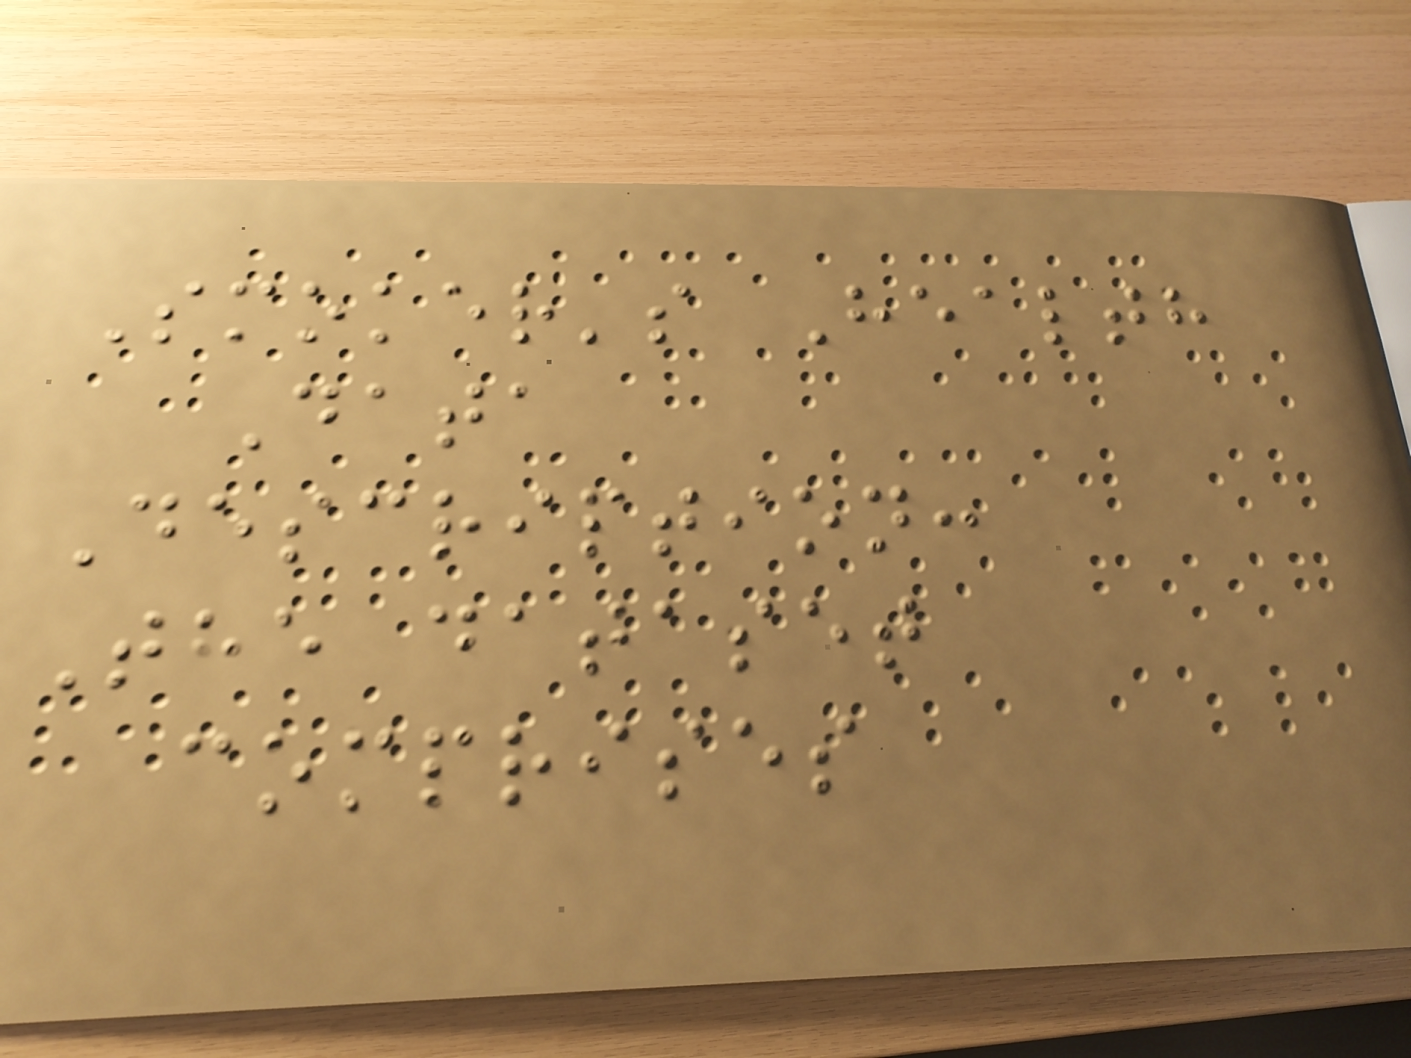Smoker's Health
Data
Description:
The dataset
comprises
